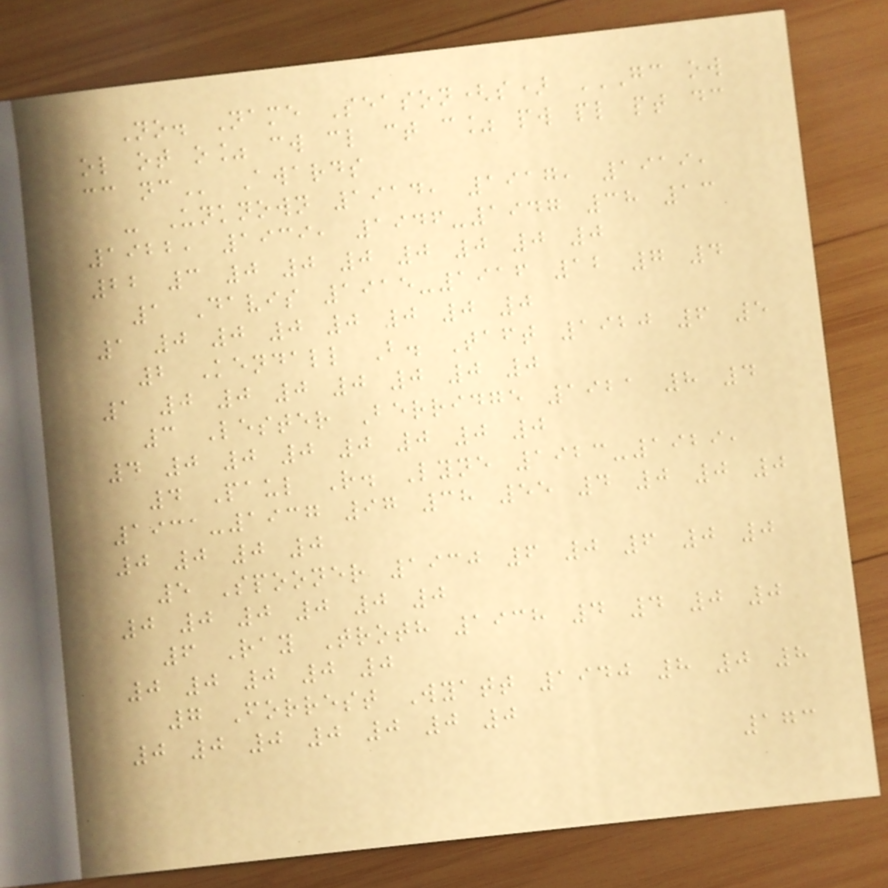No. Name Season(s) GC OW
OL OT O% CW CL CT C% PW PL PT DC
CC NC Awards
- Unknown 1914, 1917, 1919,
1922, 1939, 1946-1947 38 13
22 3 0 0 0 0 0 0 0
1 Davis 1915-1916 12 7 4
1 0 0 0 0 0 0 0
2 Kendall B. Taft 1920 6 5
1 0 0 0 0 0 0 0
3 Lester Berridge 1921 8 4
4 0 0 0 0 0 0 0
4 Paul R. Lyne 1923-1929,
1931-1937 97 38 55 4 0 0 0
0 0 0 0
5 Spooner 1930 6 0 6 0 0
0 0 0 0 0 0
6 Ray Troth 1938 4 4 0 0
0 0 0 0 0
7 Forrest Wyatt 1940 8 0 8
0 0 0 0 0 0 0
173
